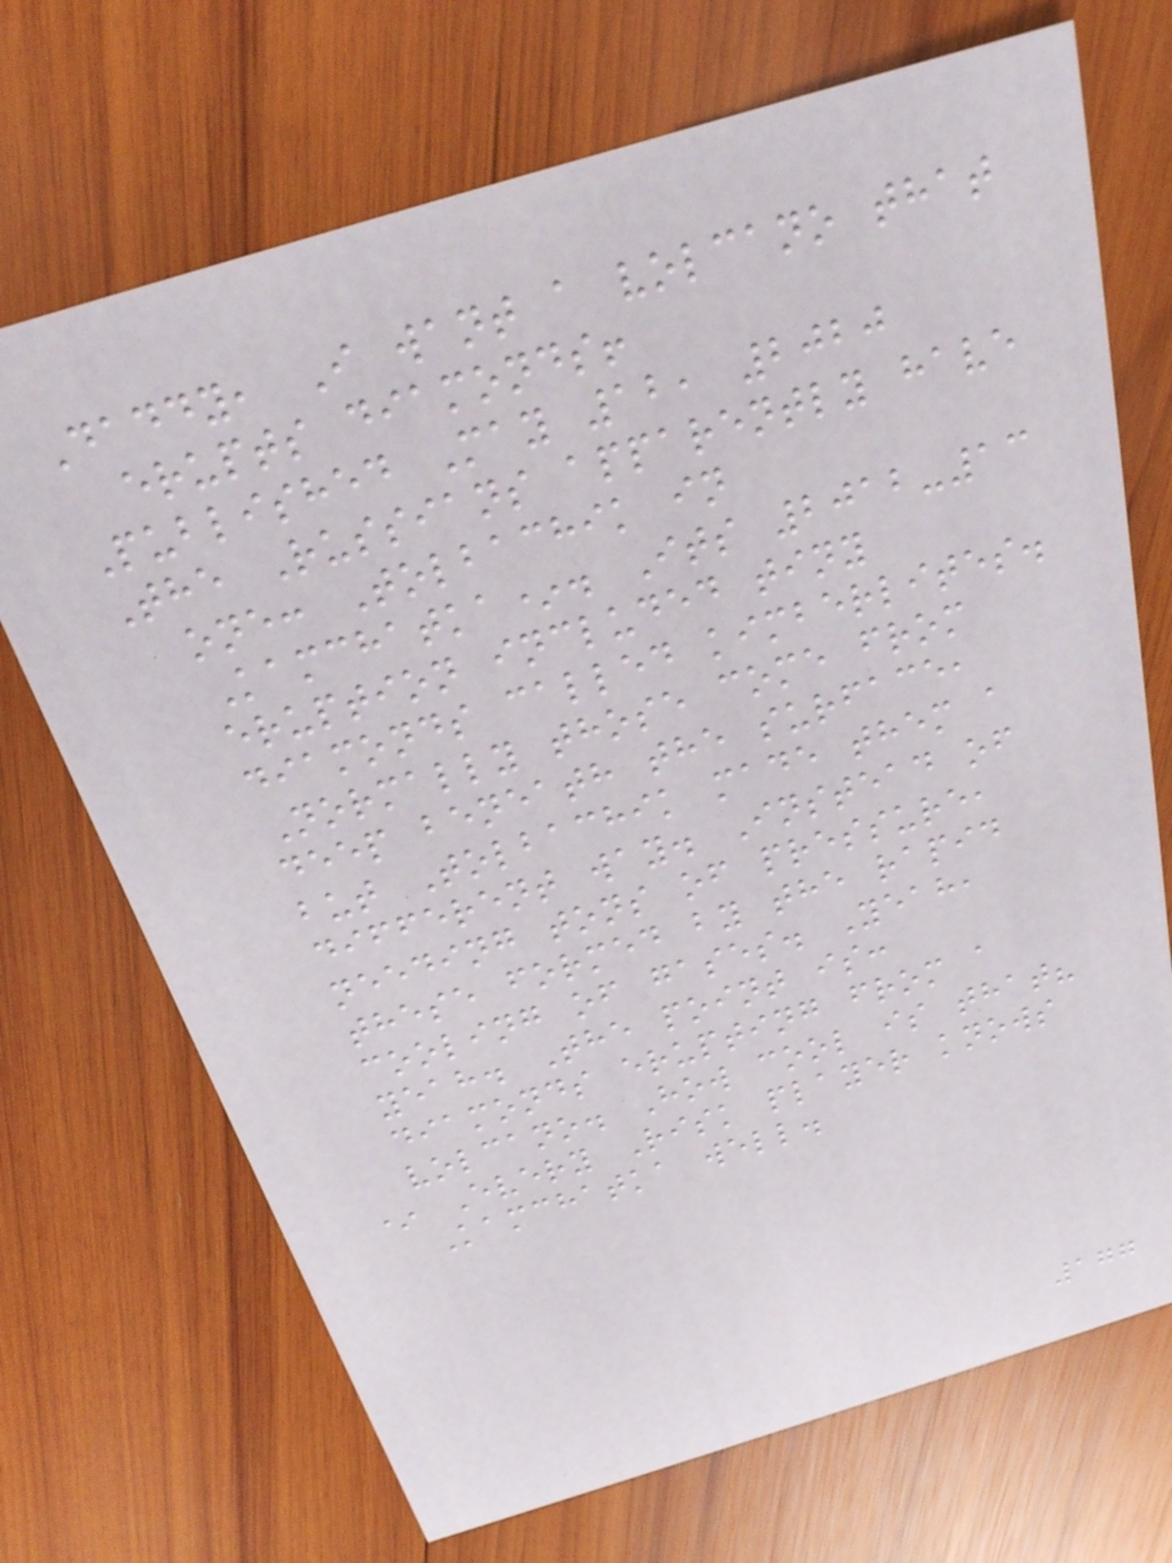Daddy, I want a volcano that
erupts diamonds!
Published May 12, 2020
The Russians apparently have
one: Tolbachik in
Kamchatka*. Its 2012-13
eruption included tiny
diamonds called kimberlites.
Normally those come from
deep beneath the surface,
but Tolbachik made them a
different way. Instead of
needing tons of pressure,
these formed by the rapid
cooling of gases. Yeah,
yeah. The point is:
diamonds erupting from a
volcano. How cool is that?
* Every Risk player knows
Kamchatka well.
177
